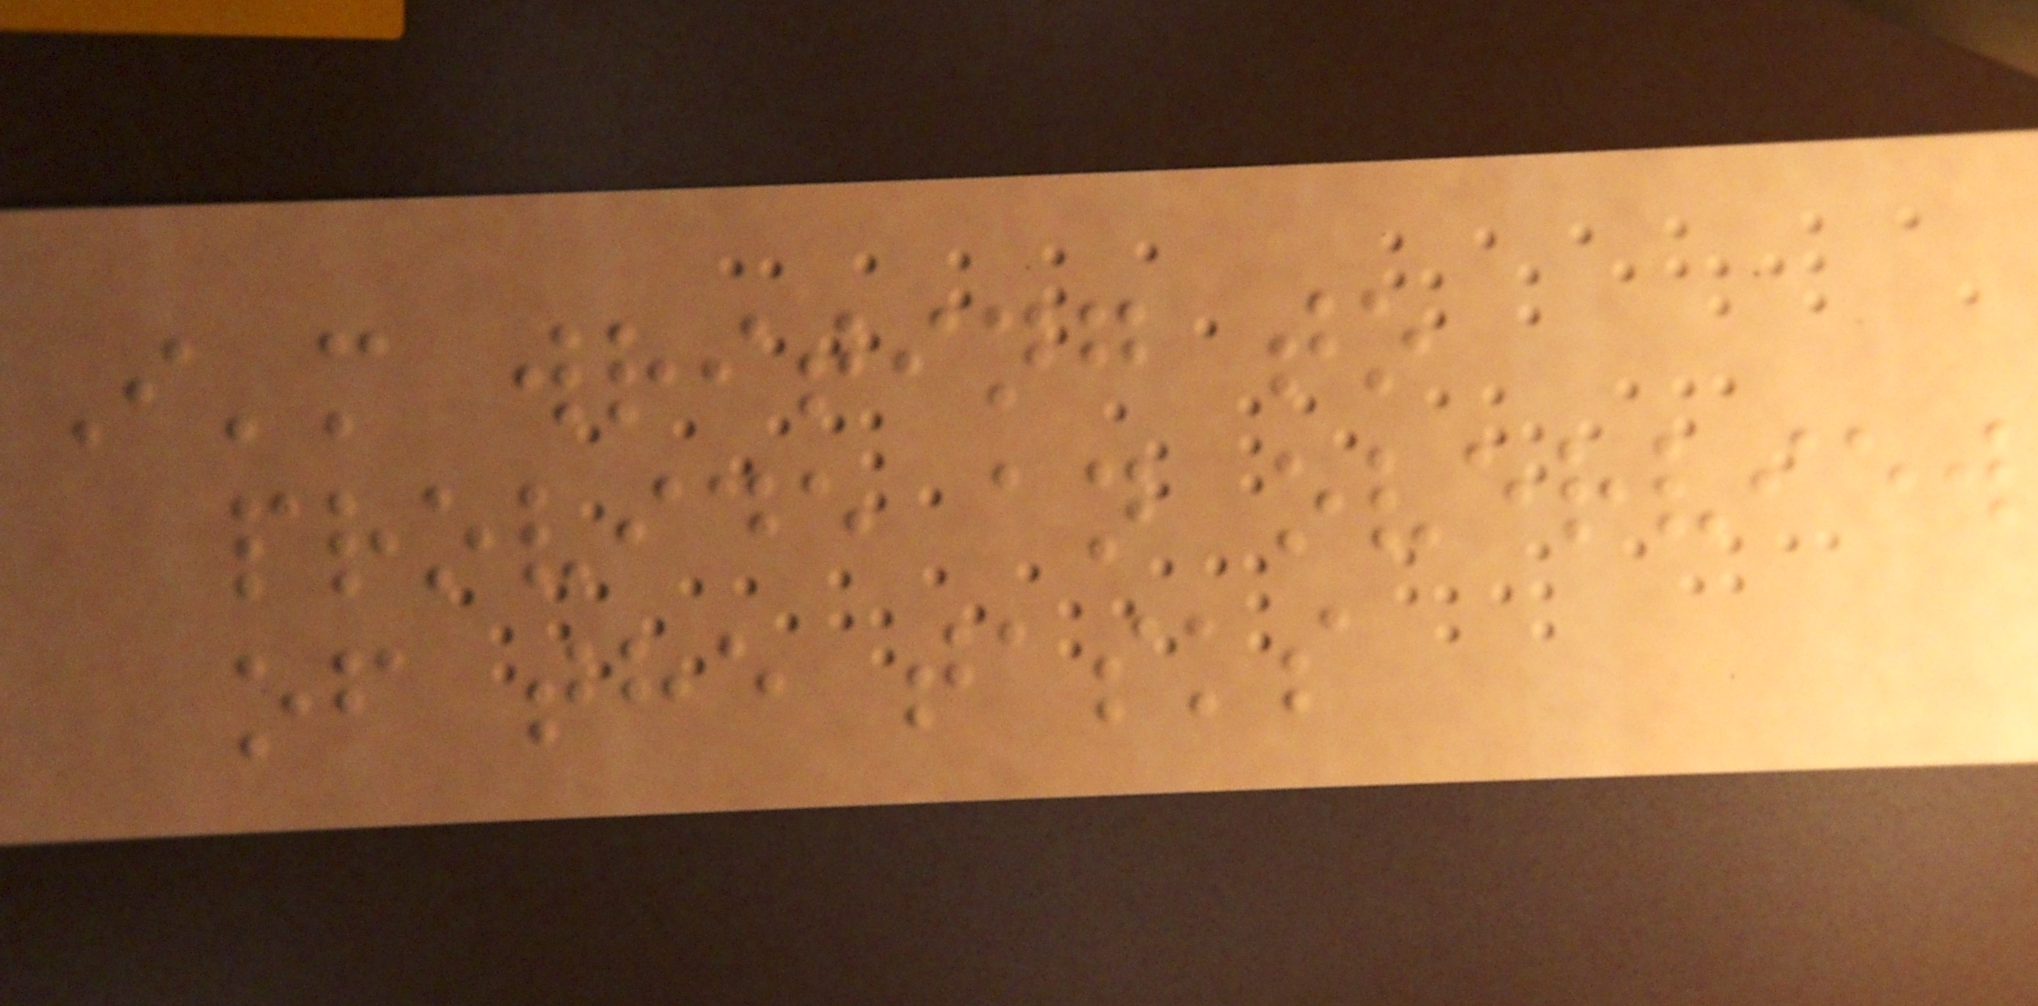I'm writing to
provide an overview
of the tasks
